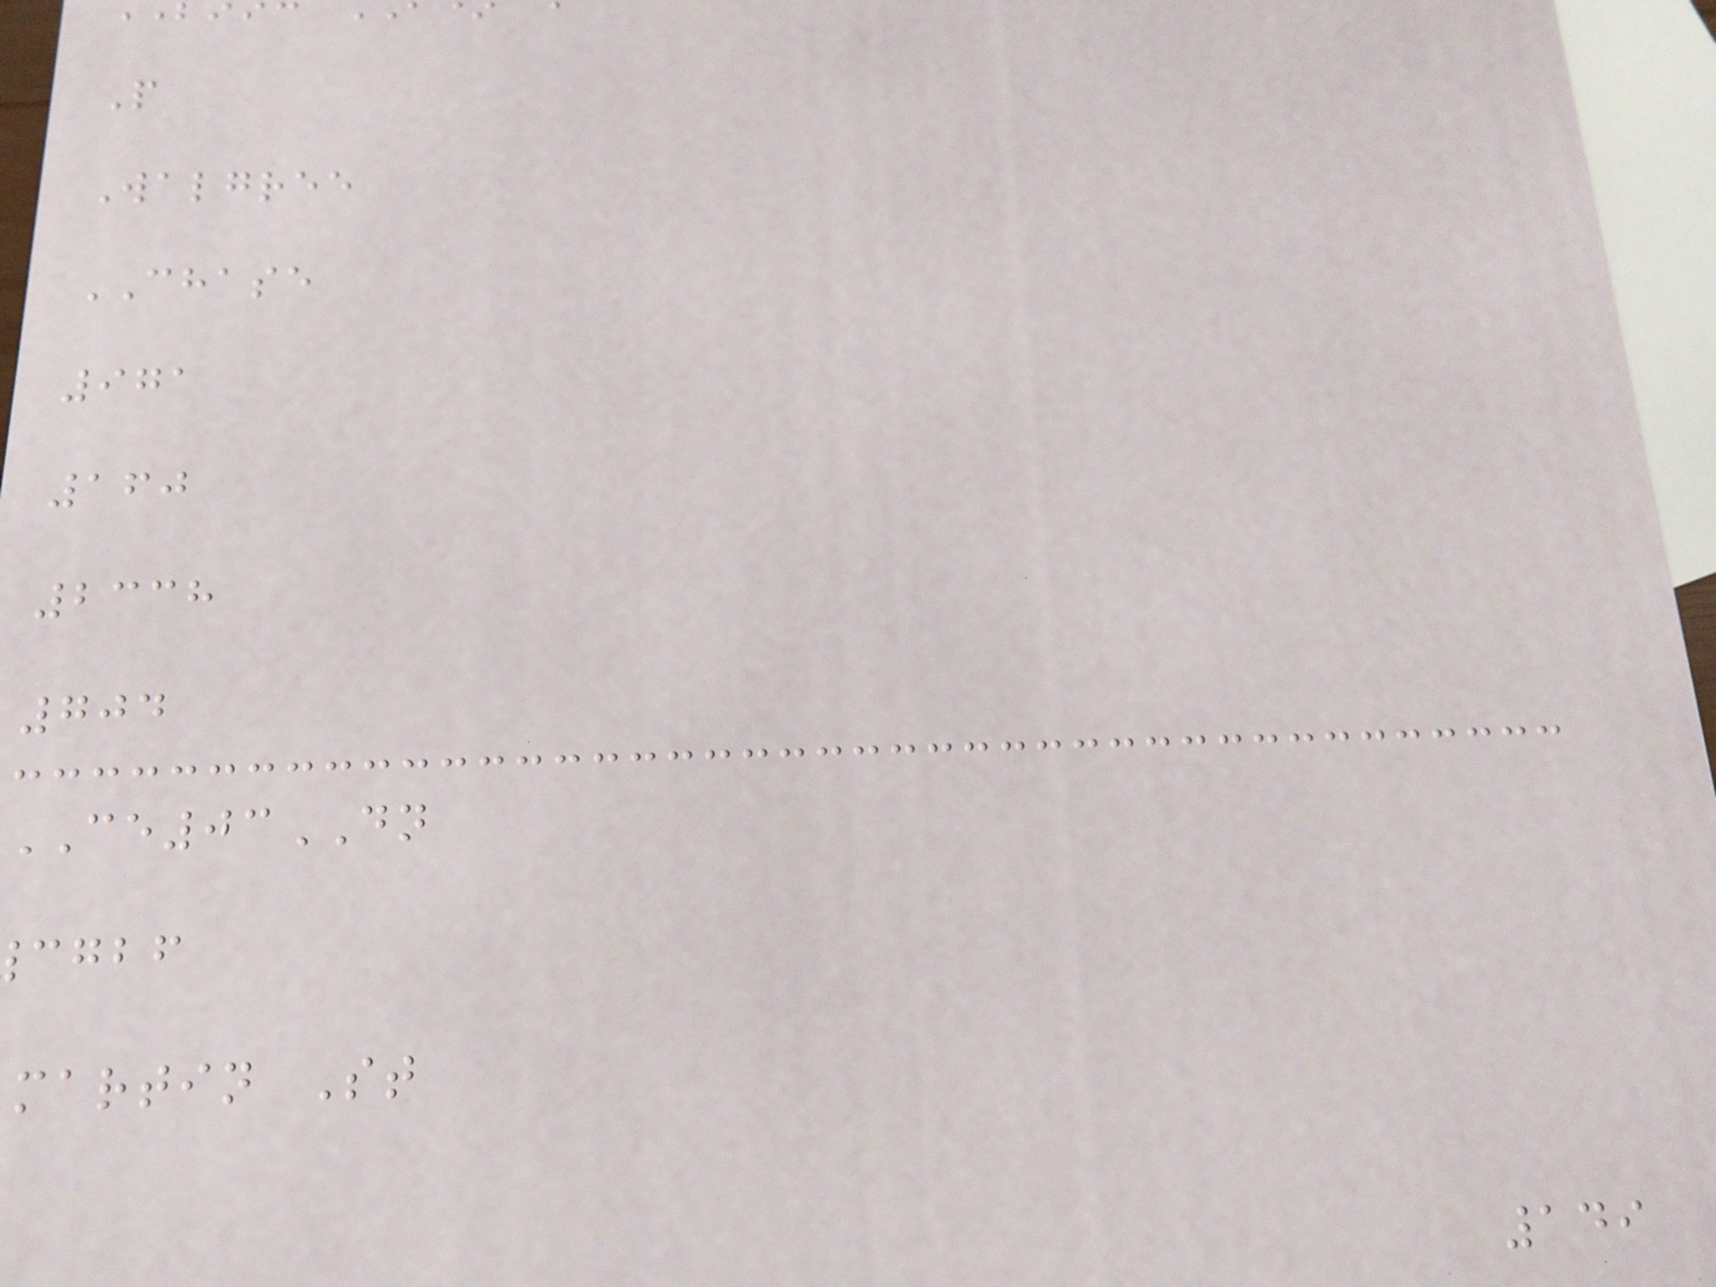P
Walgree
CHASE
971
160
2338
704
CE03DN
cgbf
martin St
149
